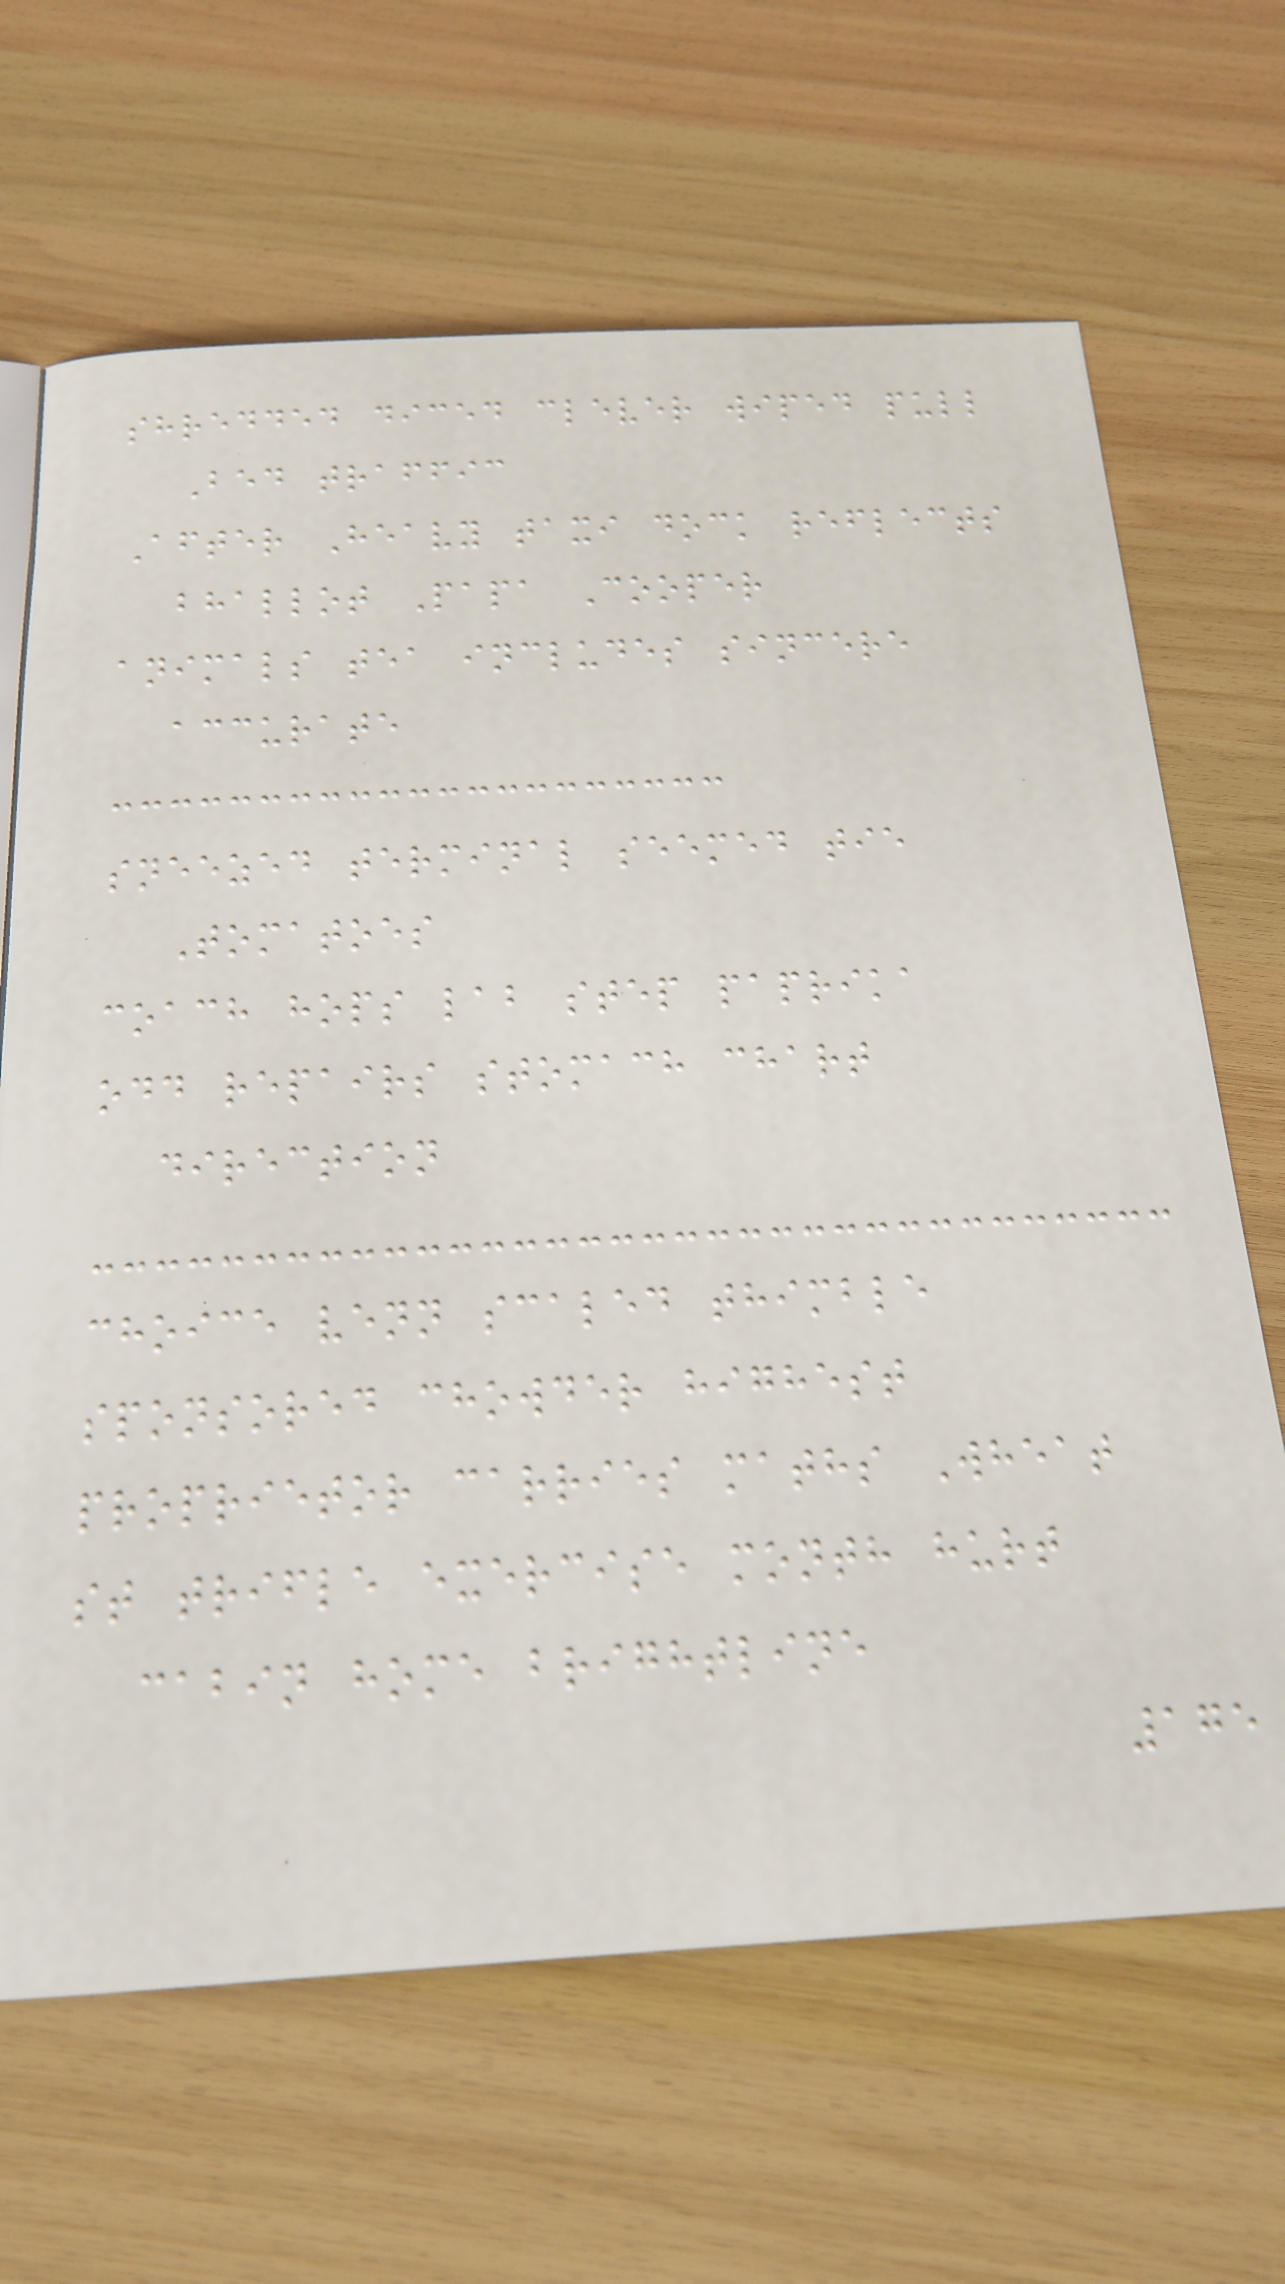shredded diced clever wiped pull
Bed traffic
After Heavy taxi dock reflects
bhallot Papa Cooper
animals tea includes sincere
accurate
sneezed terminal seemed tie
Tomatoes
coach hops lab step paprika
odd repairs stomach chart
direction
choice venn scaled thimble
sponsored chowder highest
proprietor carries maths Wheat
st trifle exercise month hurt
cabin home brightline
175
